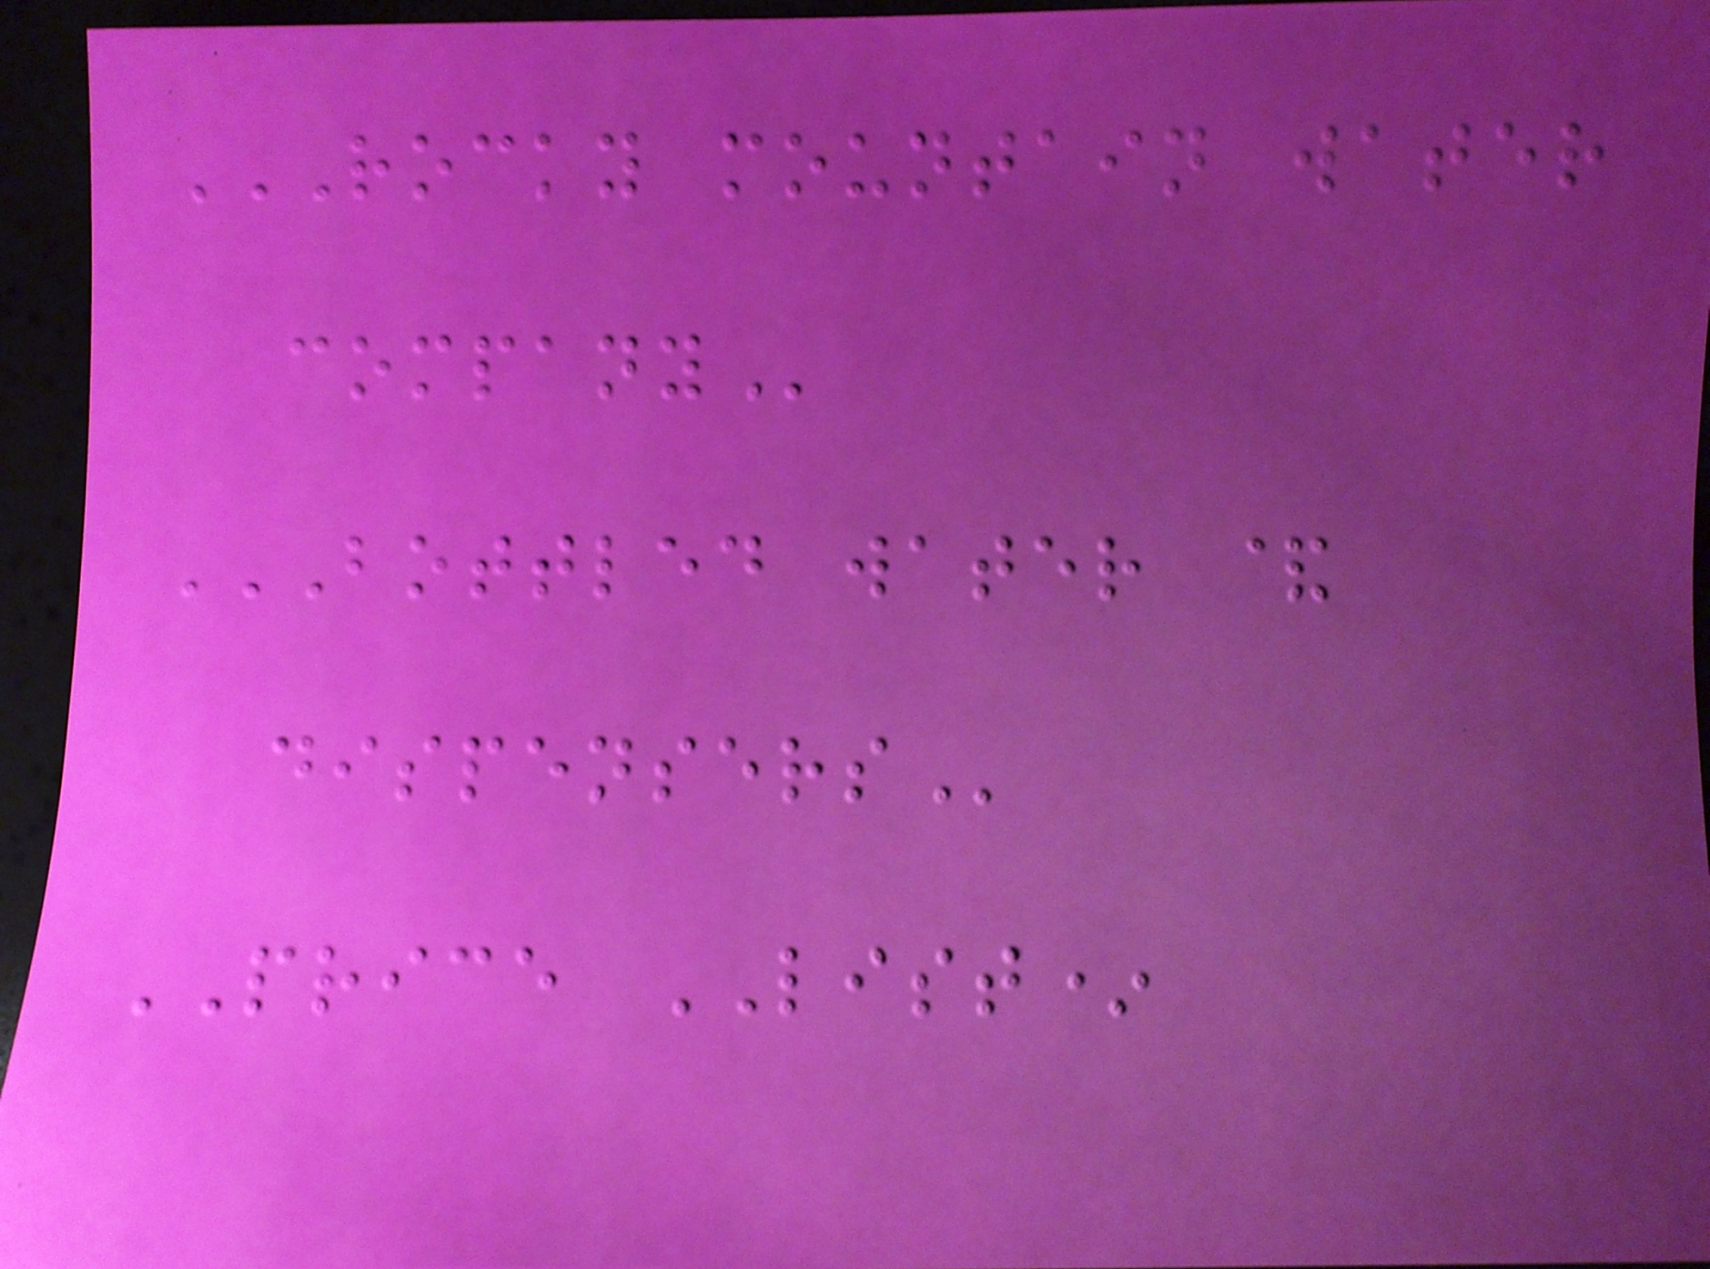ROCKY MOUNTAIN WATER
COMPANY
BOTTLED WATER &
DISPENSERS
PRICE LIST*
